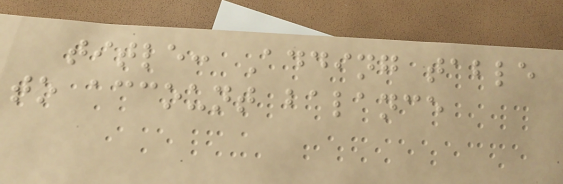title: Adding table
to account balance
